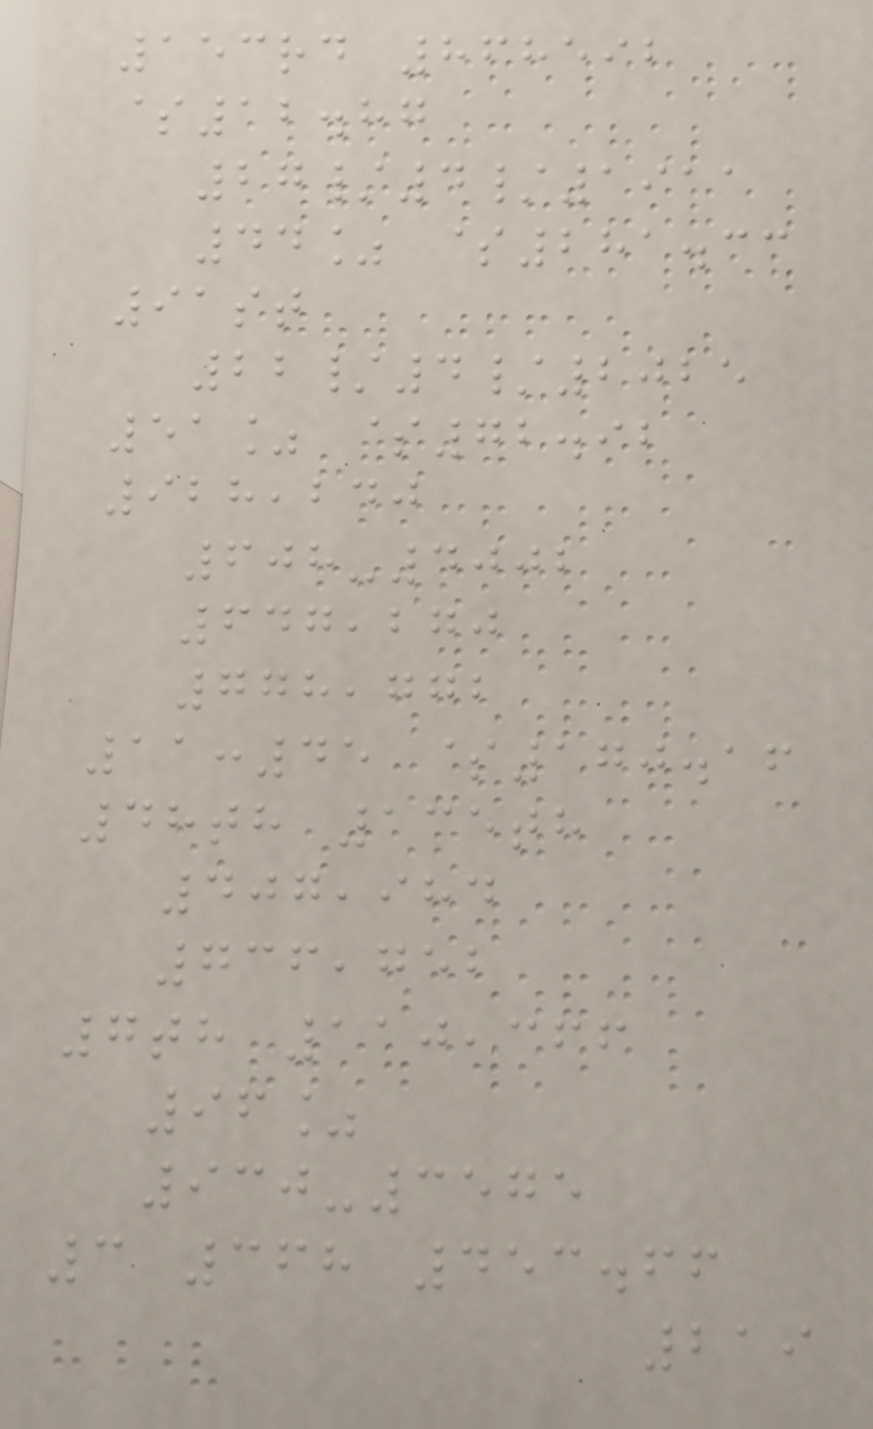153rd 868592
$12.87
27/4/1911
44% $281.33
91st
22/4/2025
51% $72.92
928,240
608-4002
647,270
778,772
11:45 $170.16
48th 135th
407,984
736,752
7th 110,366
96%
930-3575
3 368 453.66
219
